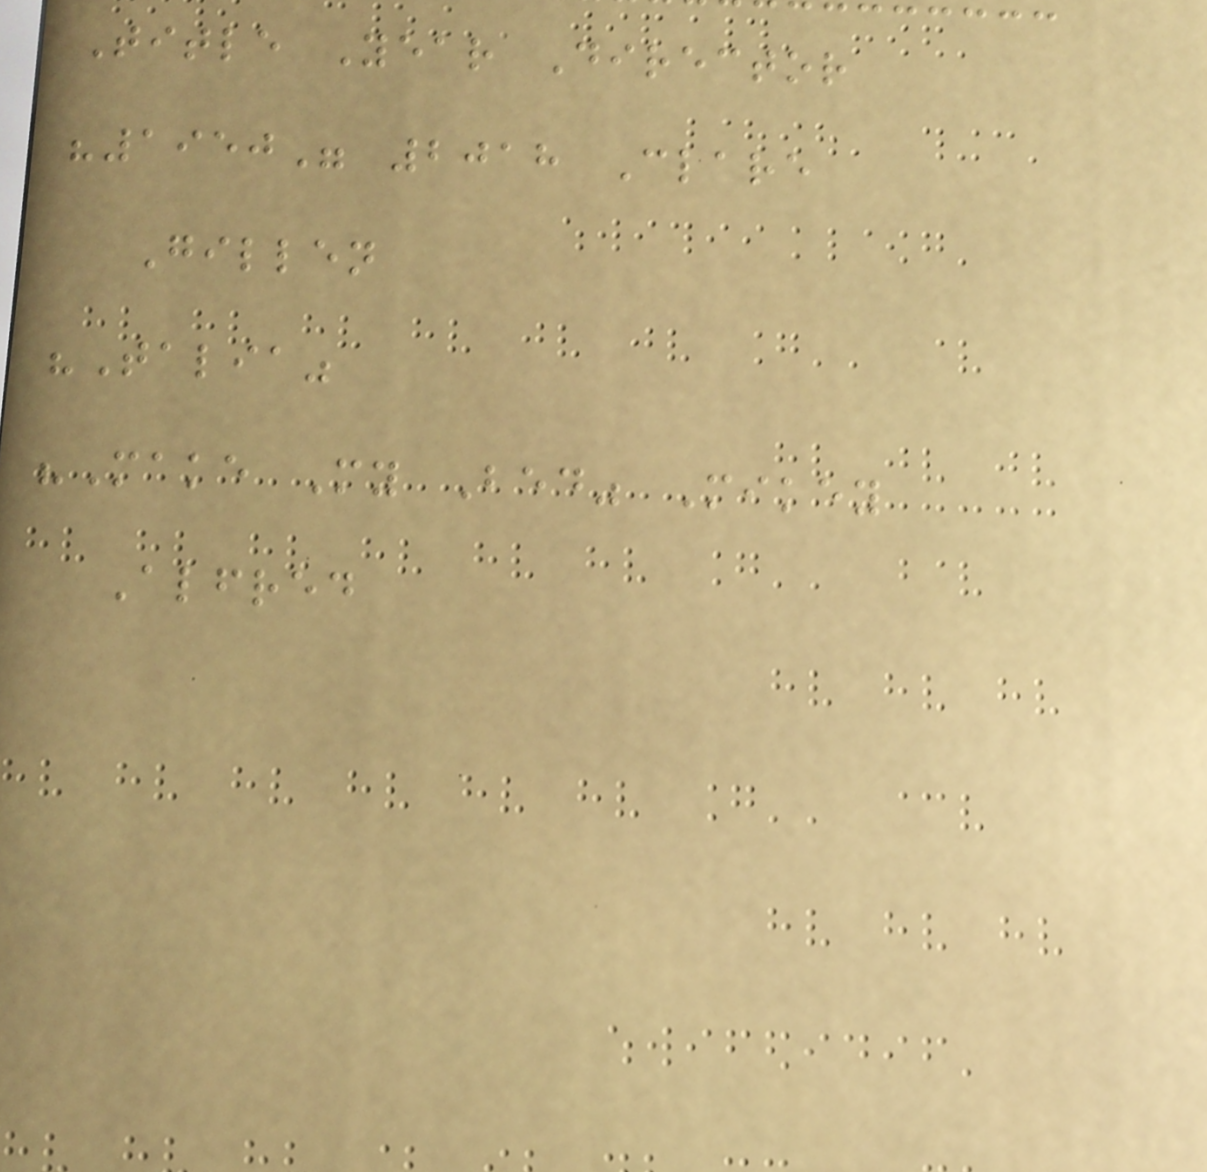Title Year Director
"1950" 2018 Clare
Gillen
"Talia"
"Make My Bed" Mikey
Alfred
